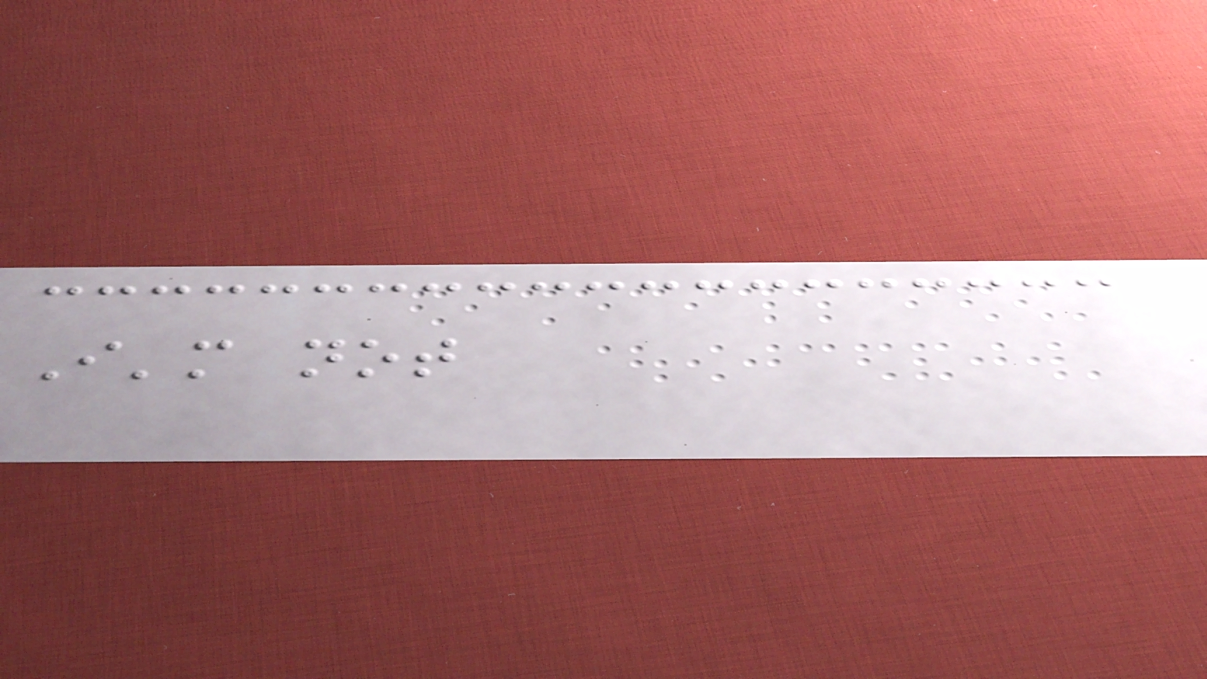I'm not
